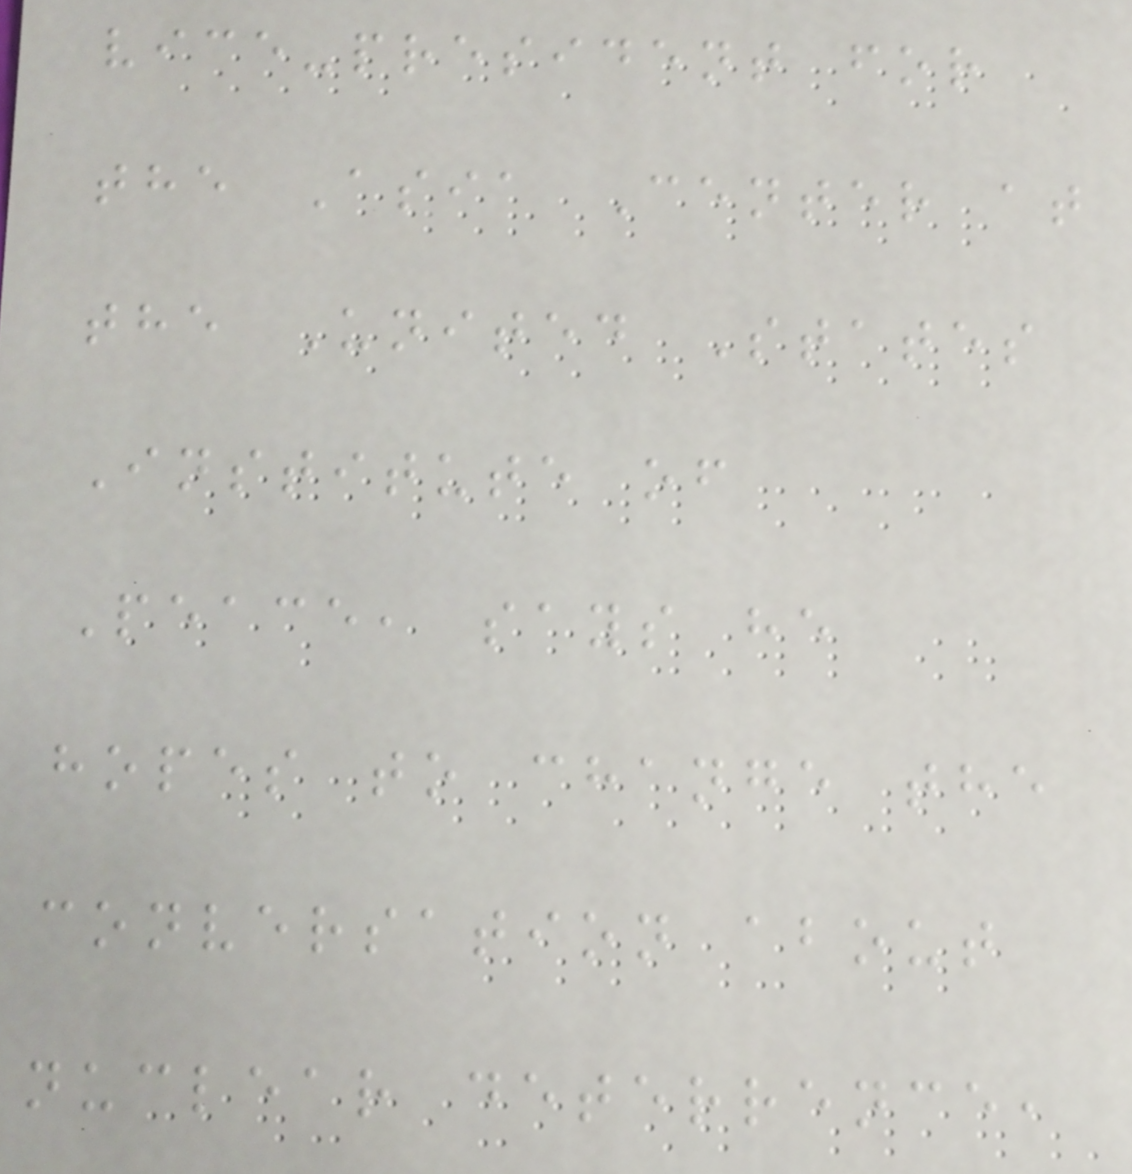vice-president for
the Asia Center at
the United States
Institute of
Peace, says he
hopes to change the
conversation about
nuclear deterrence,
